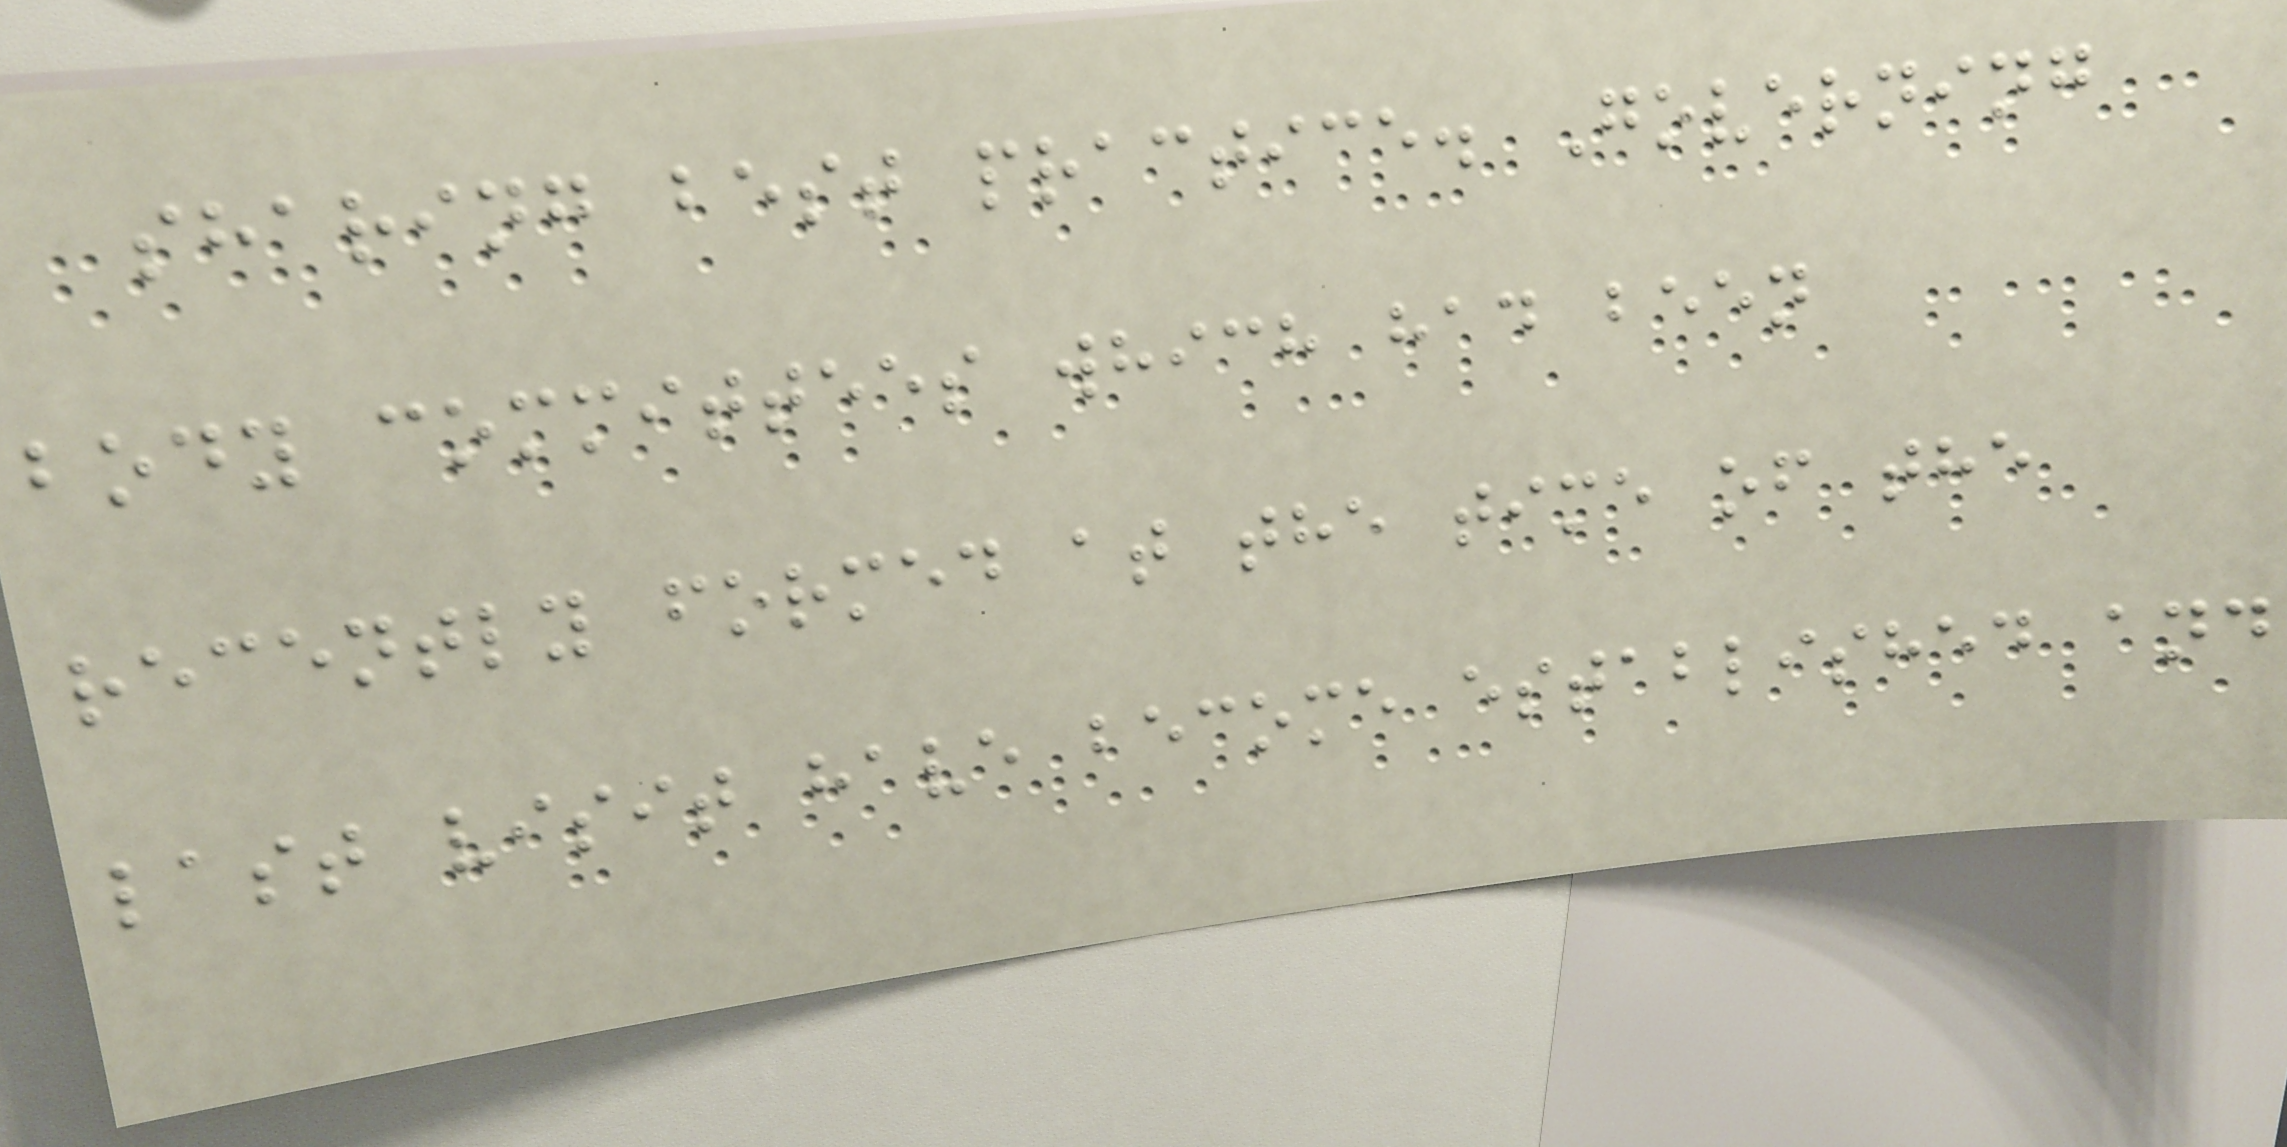sharing best practice. Governing
body committees which had been
recently formed at the time of the
last visit have become established and
